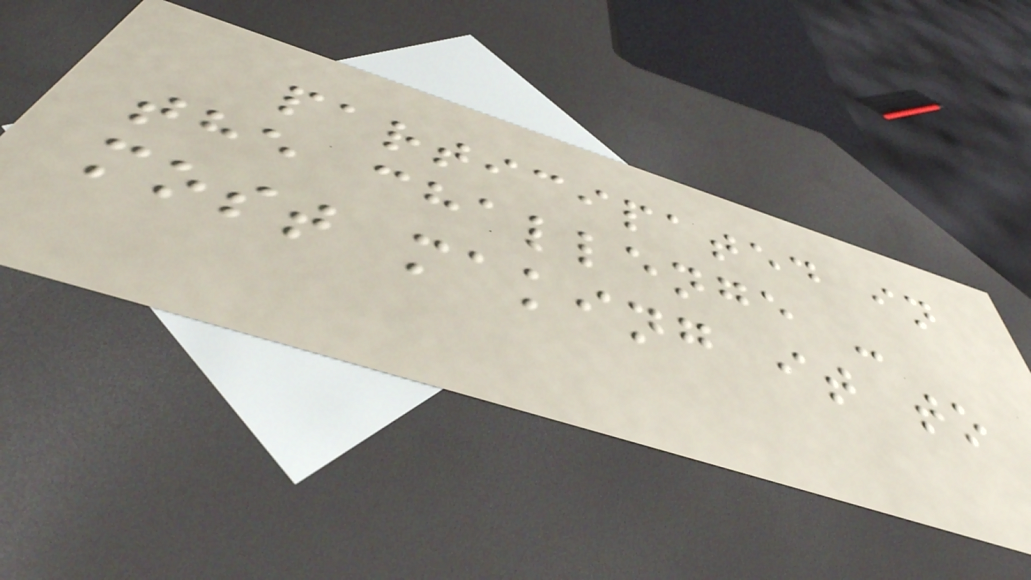participated in
the challenge -
most making it to
